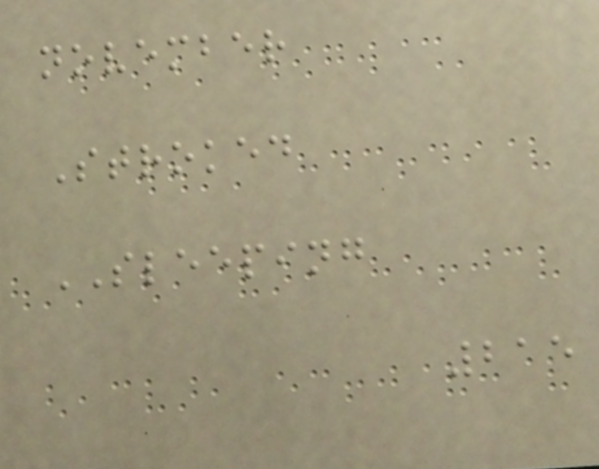november
Stroked
SLEEPING
215
